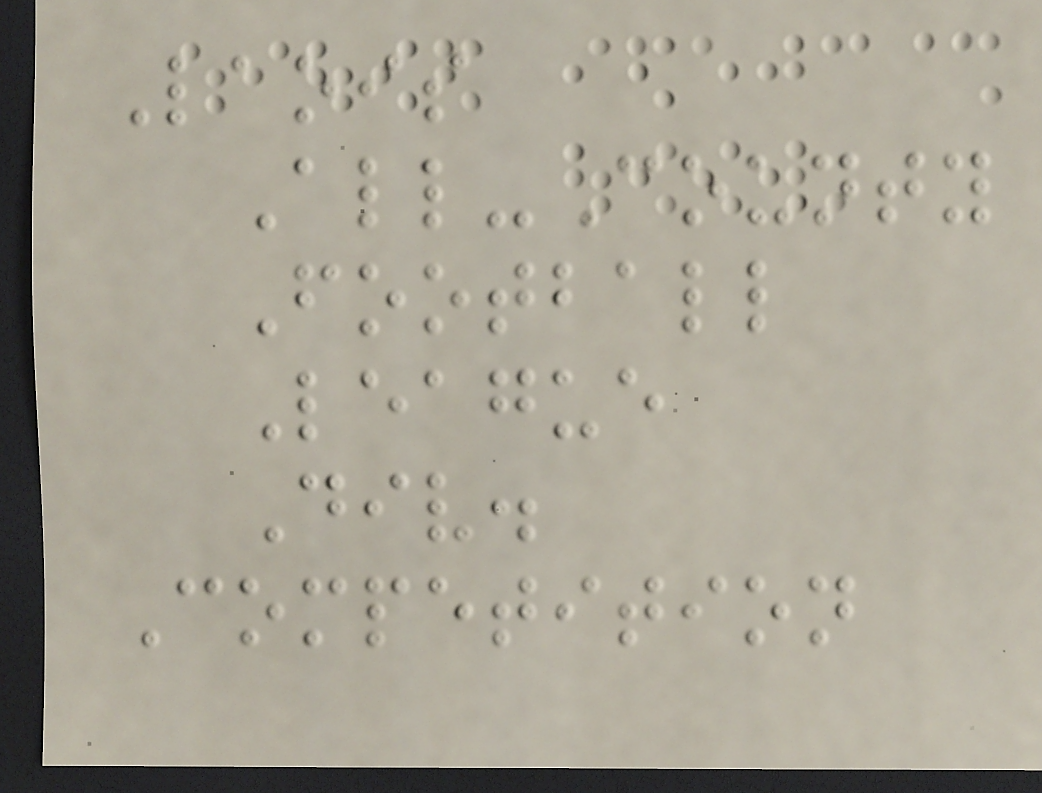Laois
All-County
Football
League
Div.
Competition
